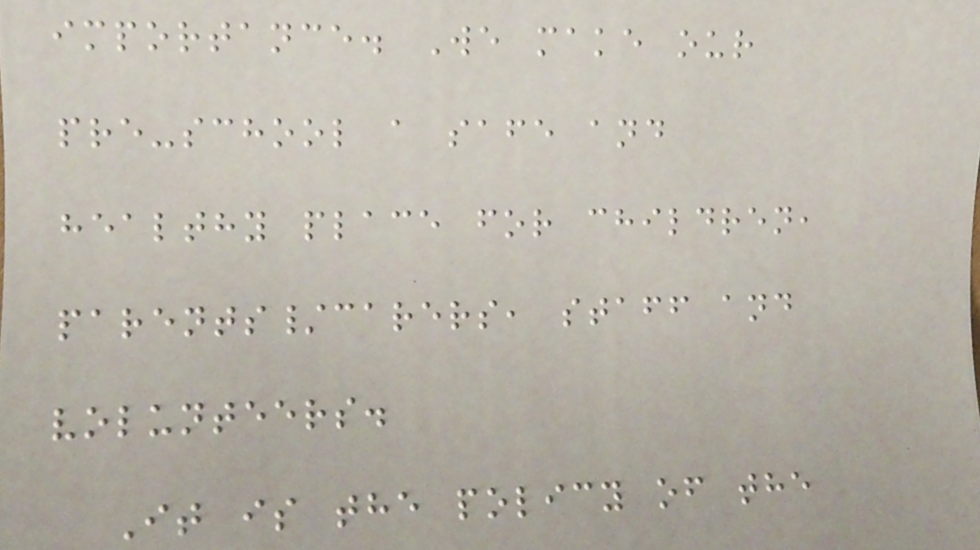importance. We make our
pre-school a safe and
healthy place for children,
parents/carers, staff and
volunteers.
It is the policy of the
